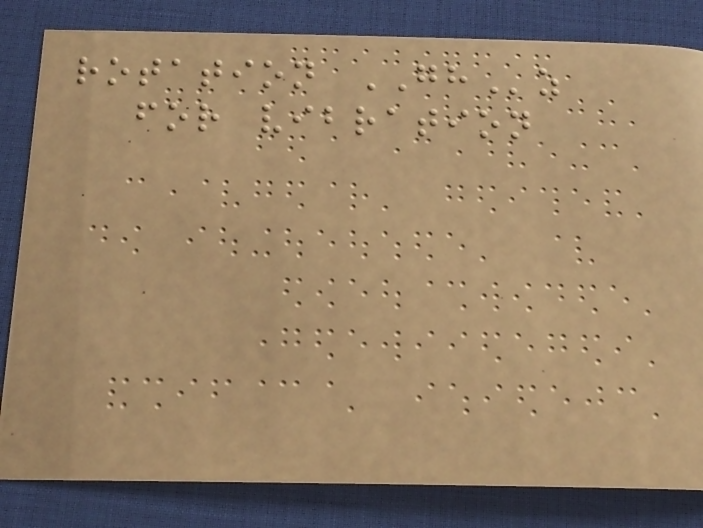rotation GHz
for vibration
